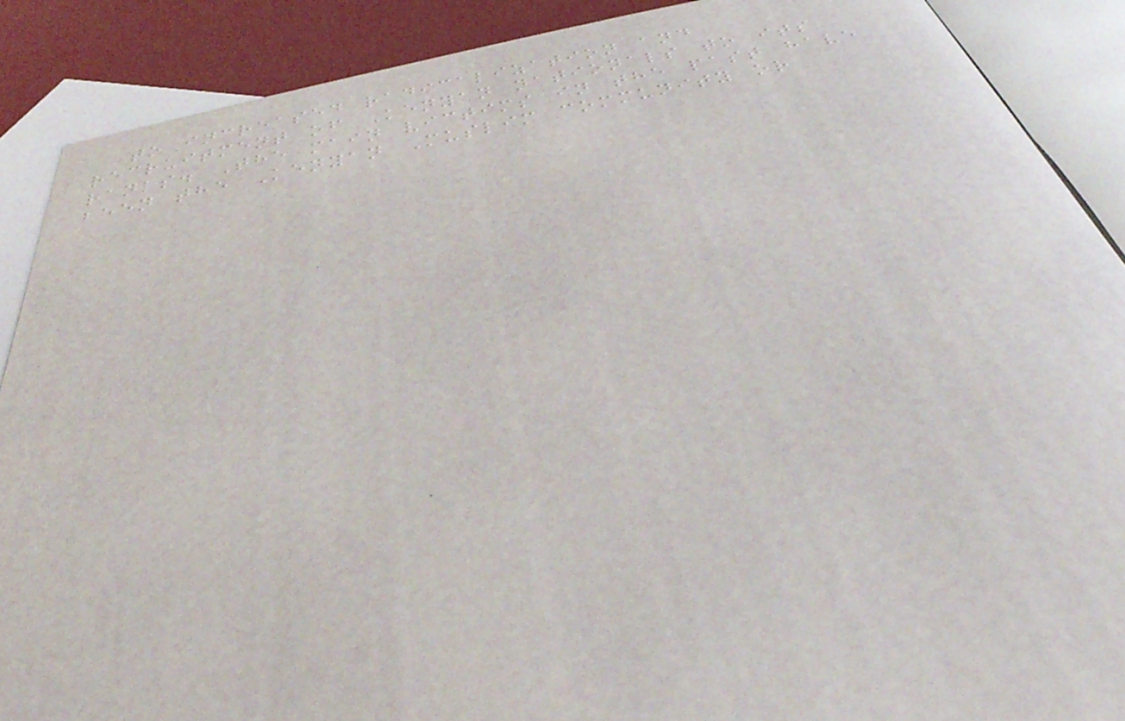to increased radicalization and
recruitment of Kenyan nationals to its
ranks. The main victims in the past have
been the Kenyan Muslim community or
